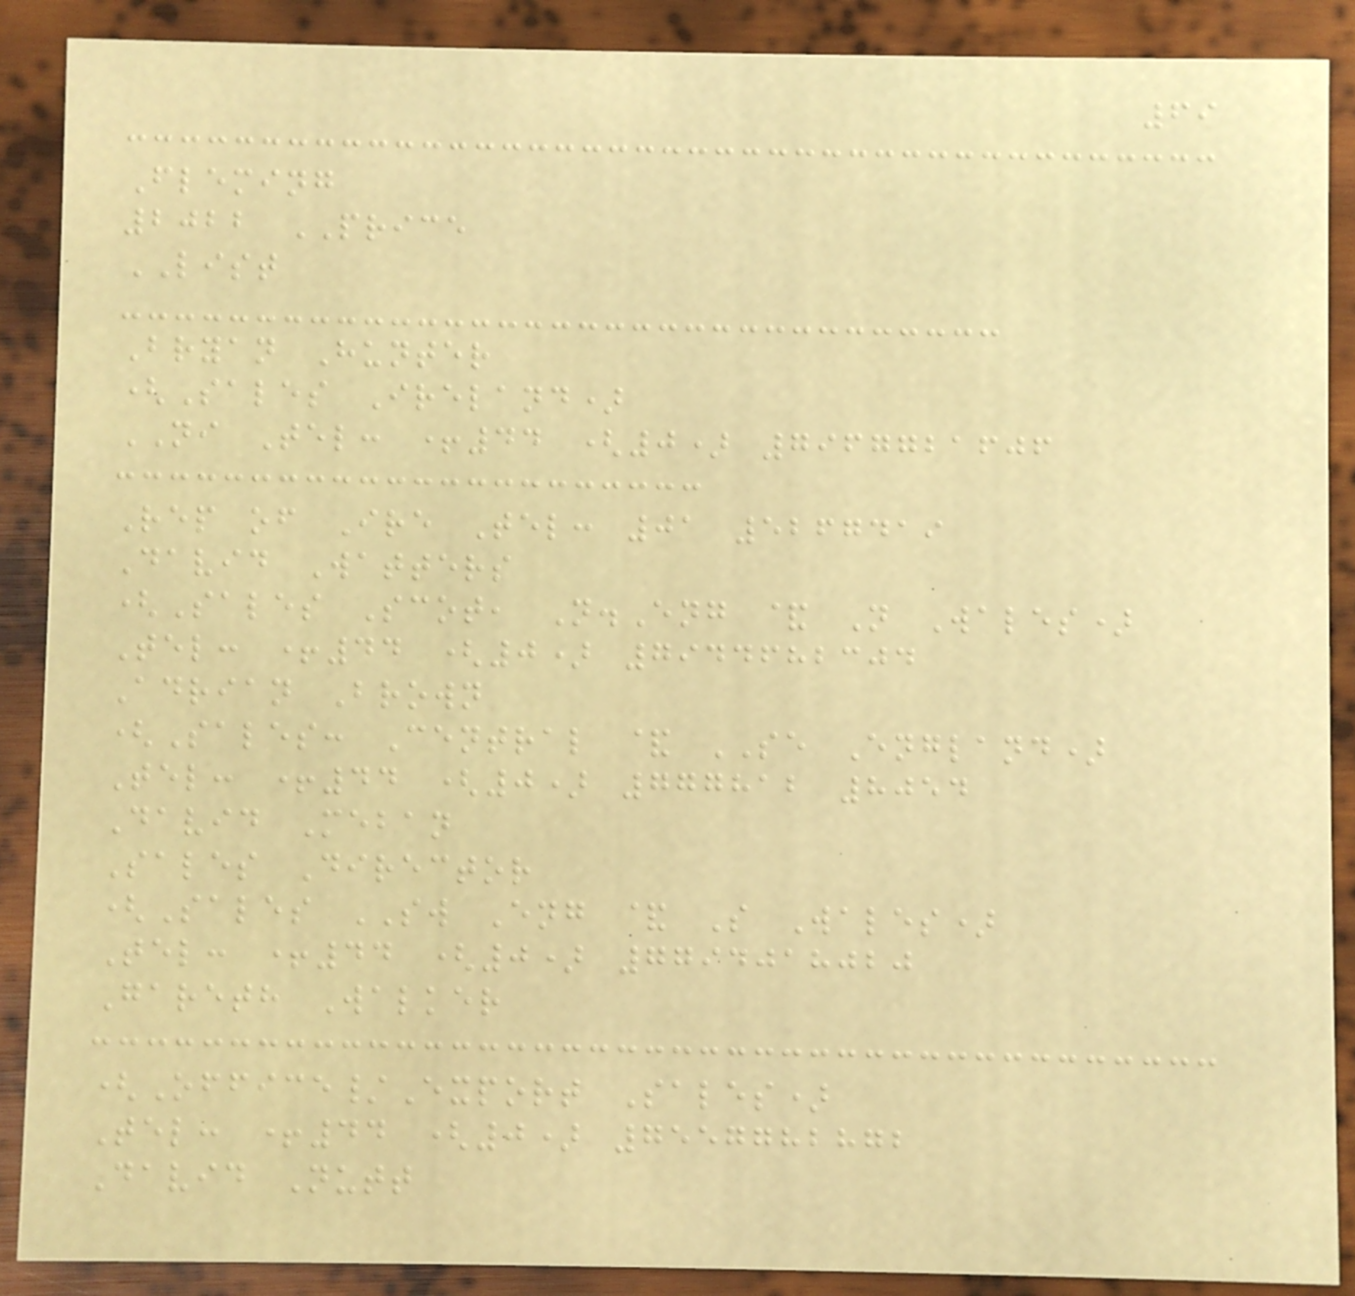69
Fleming
2022 PRICE
LIST
Bryan Hunter
(Sales Ireland)
NI Tel: +44 (0) 7967721606
Rep of Ire Tel: 01 5267419
David Watters
(Sales Scot, N.Eng & N Wales)
Tel: +44 (0) 7944682304
Adrian Brown
(Sales: Central & SE England)
Tel: +44 (0) 777812 8054
David Meban
Sales Director
(Sales SW Eng & S Wales)
Tel: +44 (0) 7794018020
Gareth Walker
(Office/Export Sales)
Tel: +44 (0) 7557782872
David Nutt
